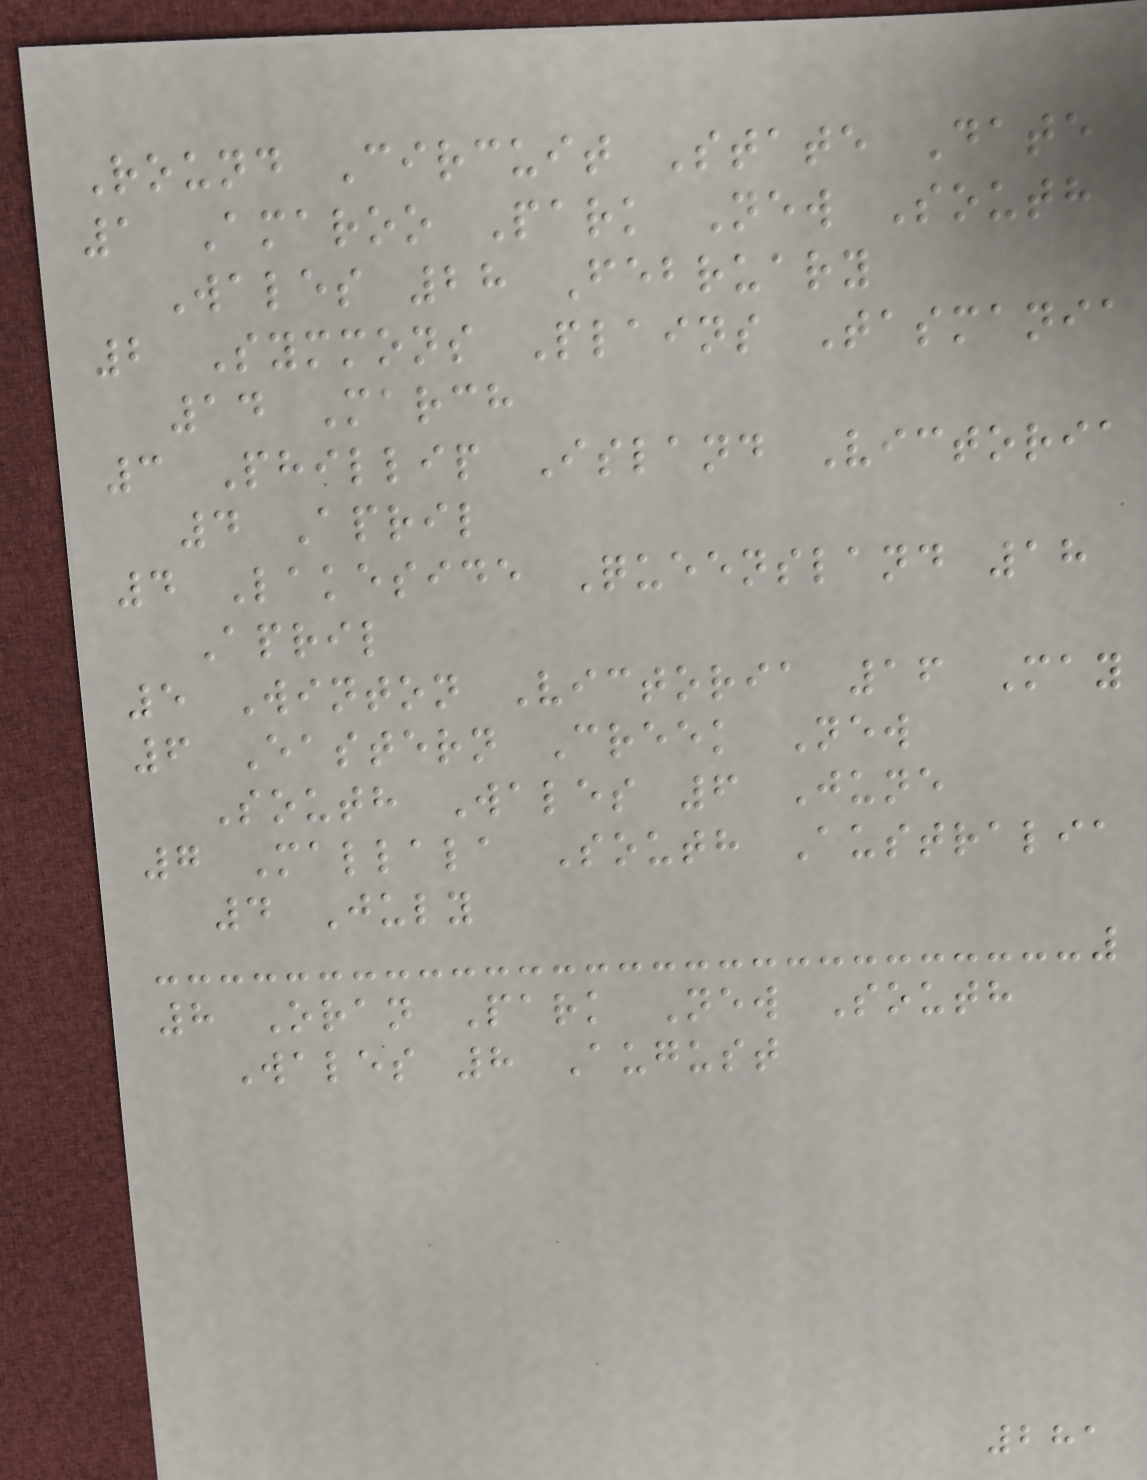Round Circuit State Date
1 Amaroo Park New South
Wales 28 February
2 Symmons Plains Tasmania
14 March
3 Phillip Island Victoria
4 April
4 Lakeside Queensland 18
April
5 Winton Victoria 16 May
6 Eastern Creek New
South Wales 6 June
7 Mallala South Australia
4 July
8 Oran Park New South
Wales 8 August
281
